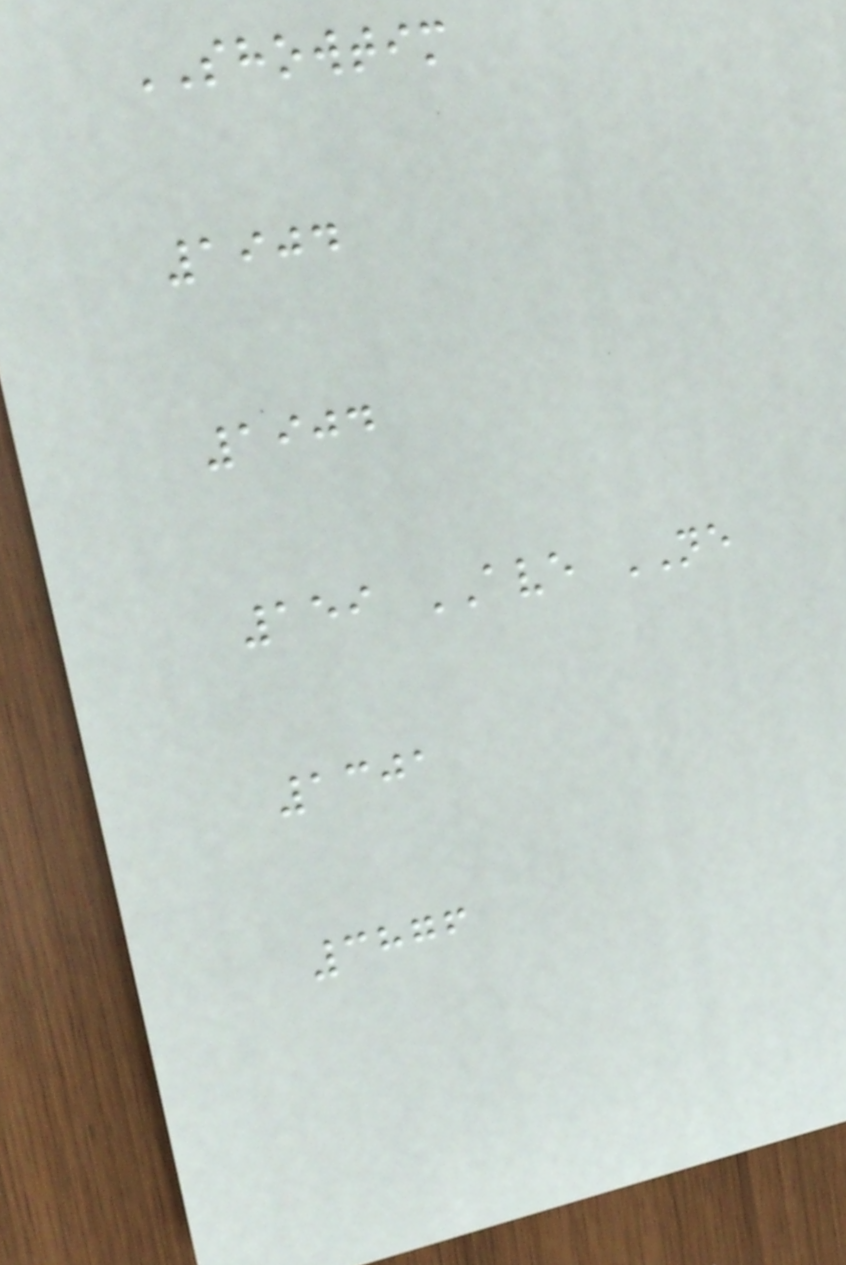SHOWTIM
1904
1904
159 AVE NE
1301
3876
